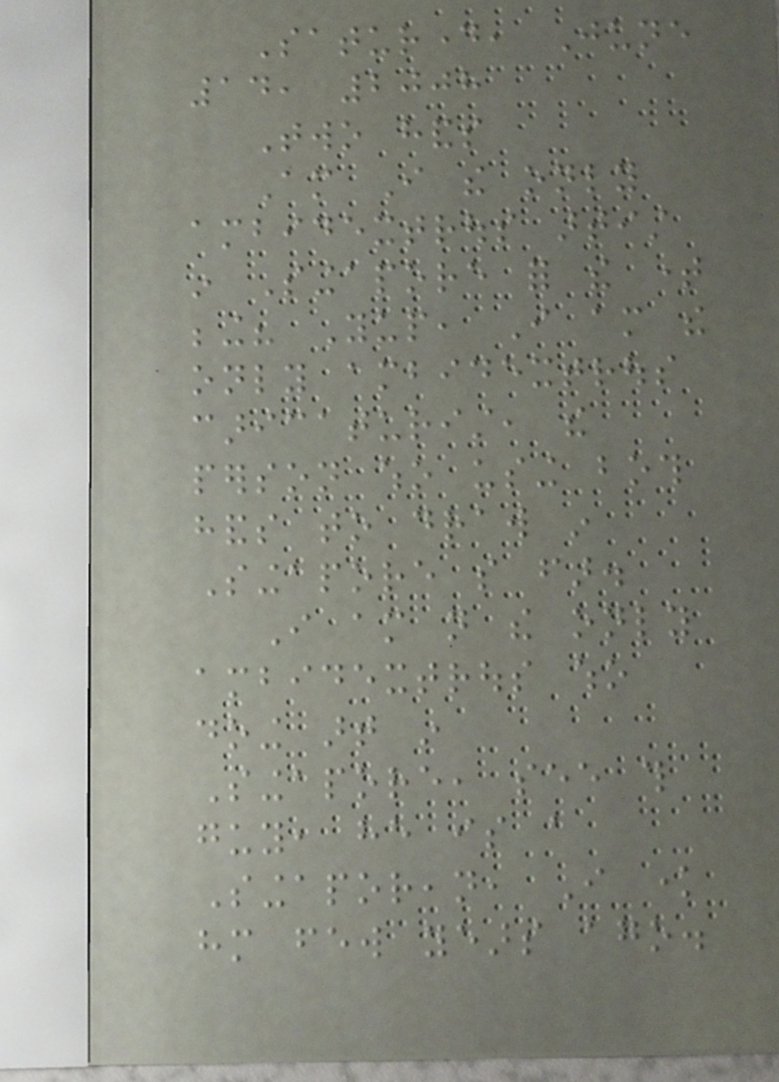Saturday, June
14, 2008
Two hands
Am I the only
ambidextrous artist
in Singapore for the time
being? Yup, I am the
only ambidextrous
caricaturist, the
person who using both
hands to draw in
Singapore so far.
I am not the only
ambidextrous who
doing art in
Singapore, see this
guy, he is a
Singaporean, I know
him few years ago.
